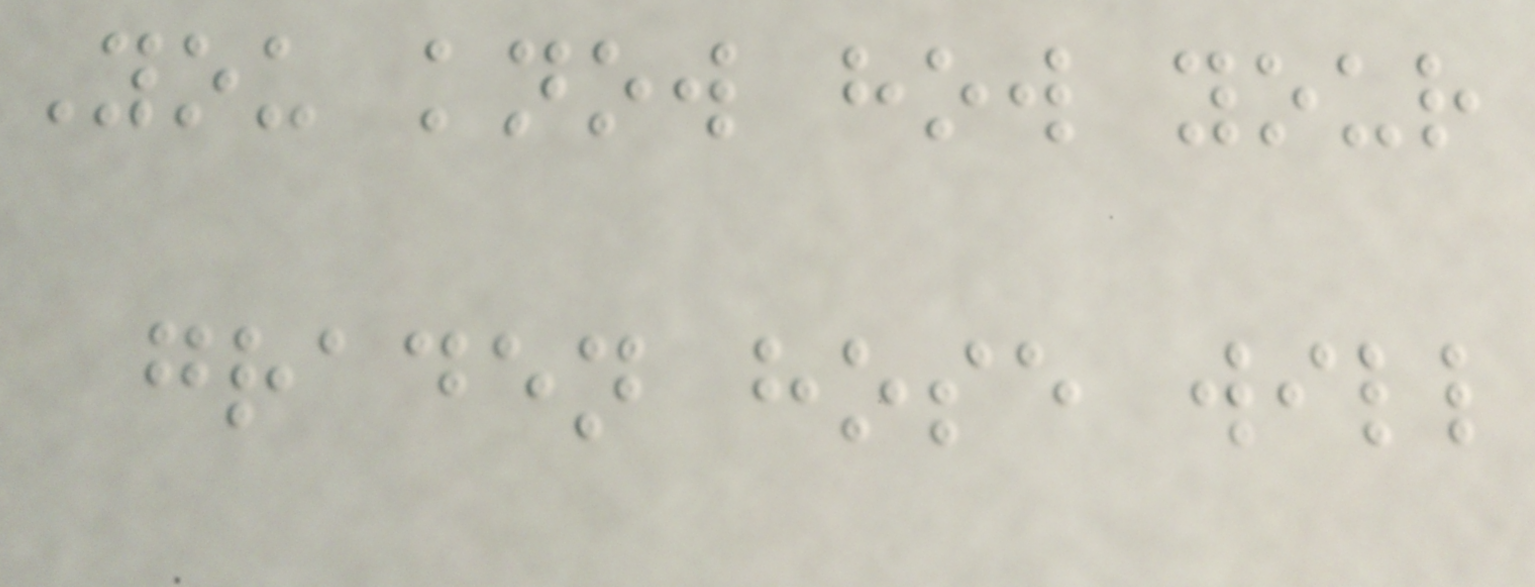You know how your
graden hose will
